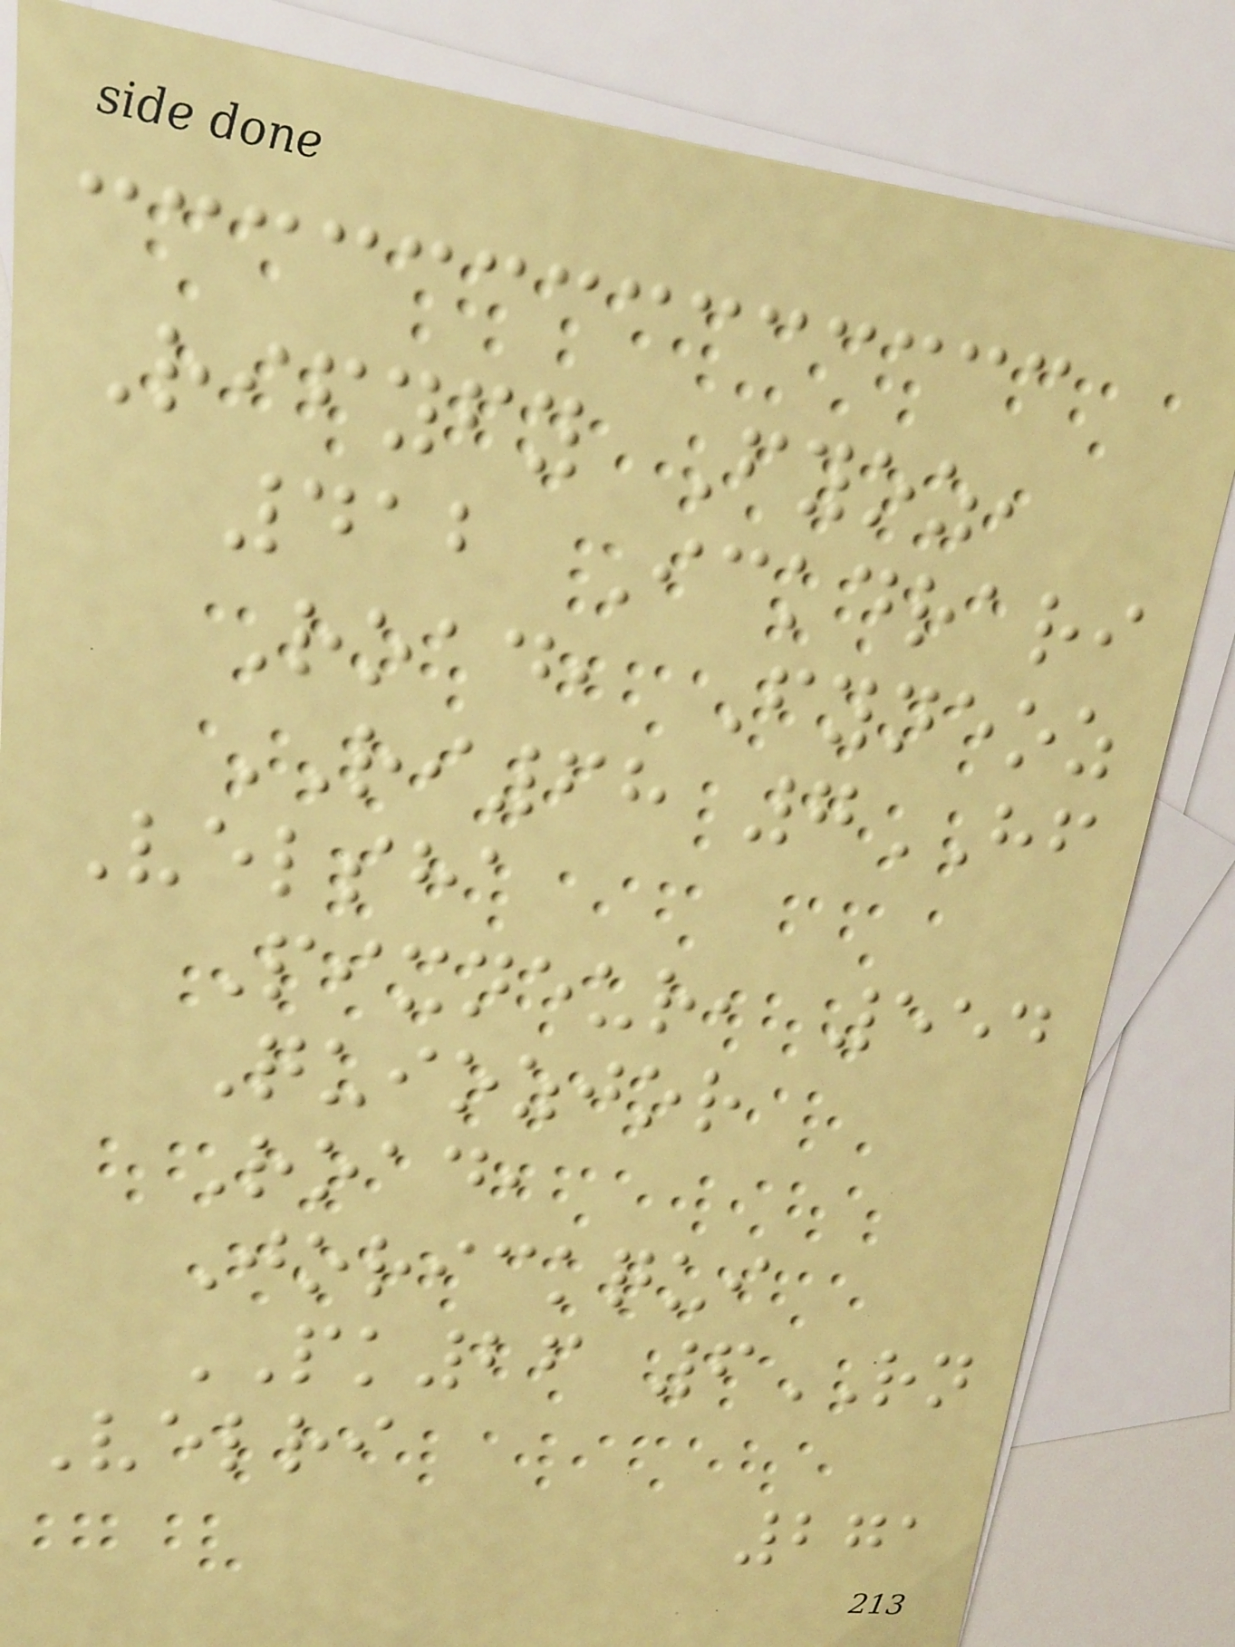Rifyfy Fyoz,
412 Ickdrari
Road, Fyneoz
RI68 7HF
Velsha
Pixneur, 554
Quiozjor
Road,
Jorickqui
PK26 6RN
Velri
271
